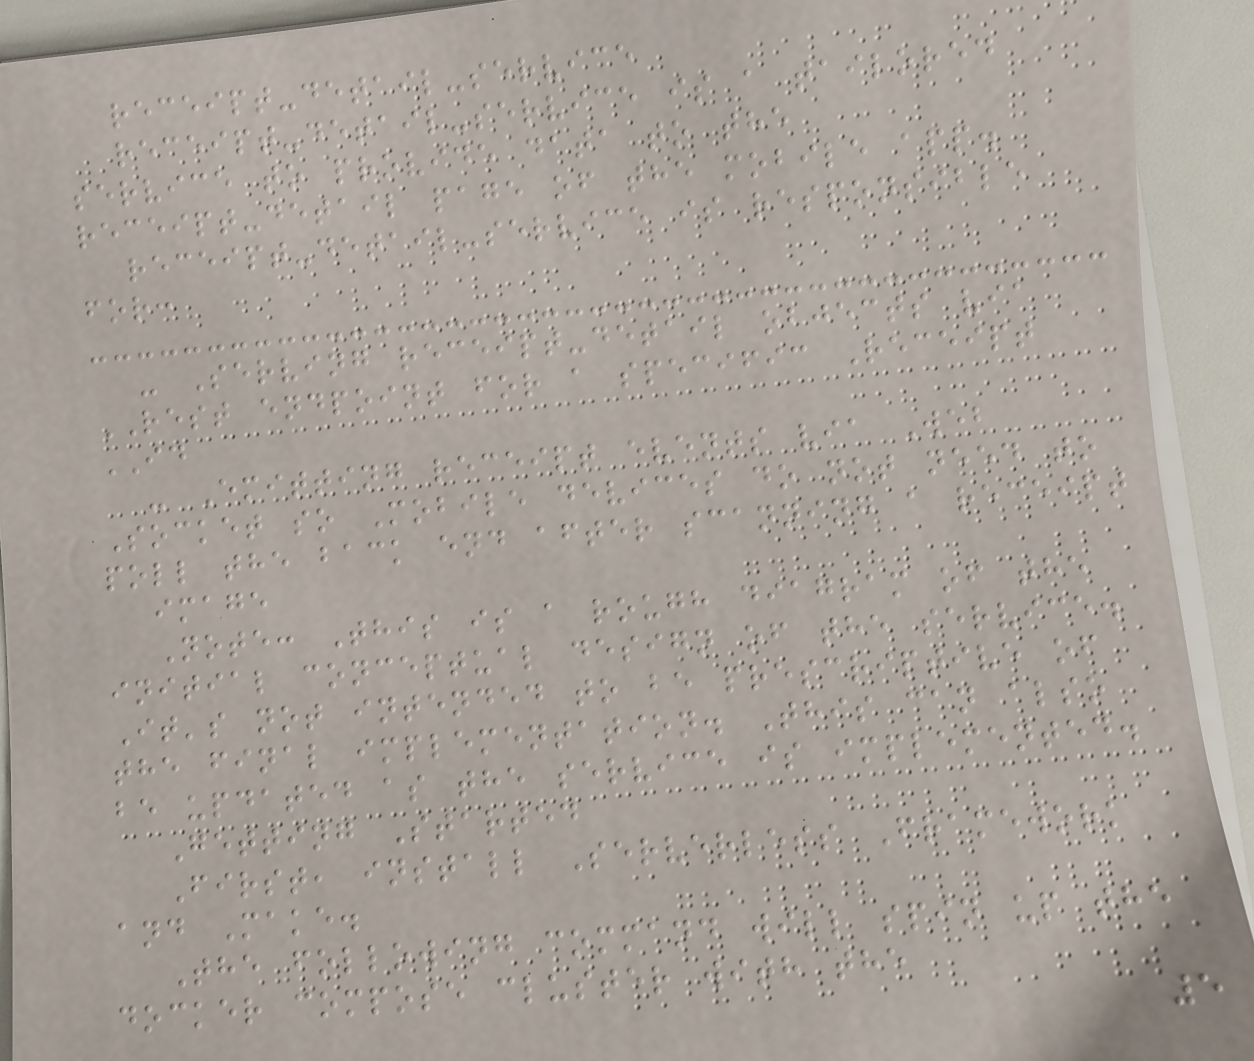receipt-detail-service
receipt-detail-service is a tailored
service to provide data to the
receipt-detail page of the mobile app.
receipt-detail-service is responsible
for:
- Serving receipt-detail objects via
REST endpoint for a specific Receipt
ID
- Emitting receipt events via Web
Socket so Mobile devices do not need to
poll the back end after scanning a receipt
image
Note: This is a rough diagram of the
initial conceptual design of the service.
It's not intended to be prescriptive of
the final implementation. This can also
be updated as the service is implemented.
Getting Started
First, install Serverless Framework
and Make.
The following command will spin up the
docker compose cluster with the
5
